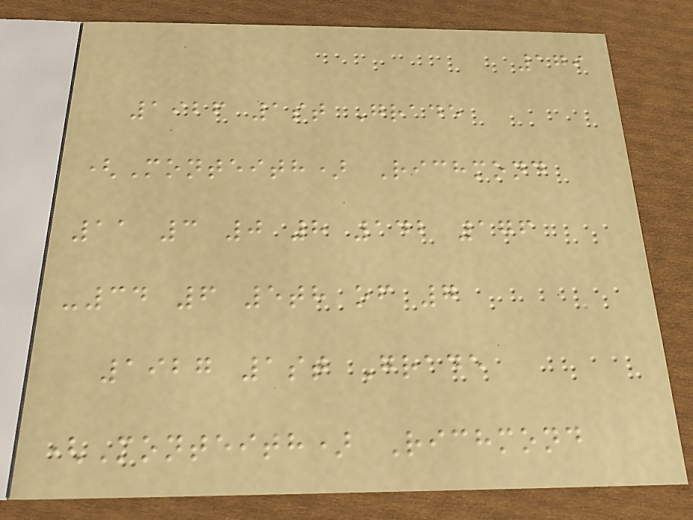179
1926 1st Grade
(Monteith) Richmond
11 3 0 8 142 176
-34 6 5th of 7
1927 1st Grade
(Monteith) Richmond
